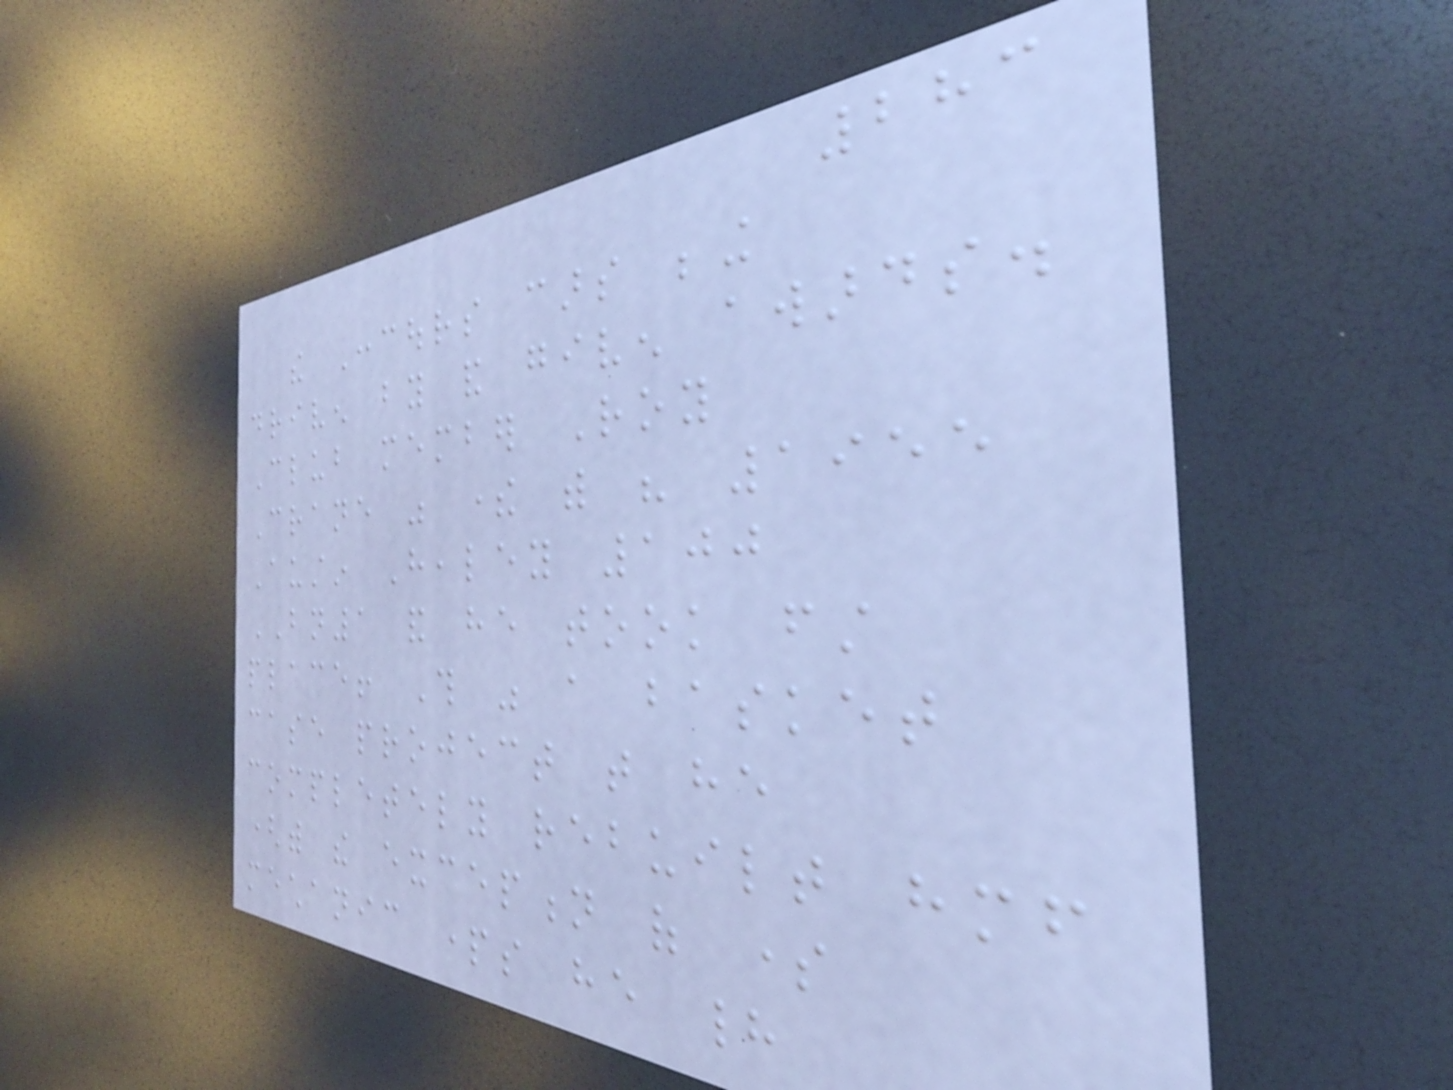283
the Concours cars being
driven by and given awards.
Club member Roy
Crane was there with his 1955
Austin Healey 100
BN1 and he took first
place! This was a basket
case project that he
completely rebuilt himself
(with the exception of some
mechanic parts he had
